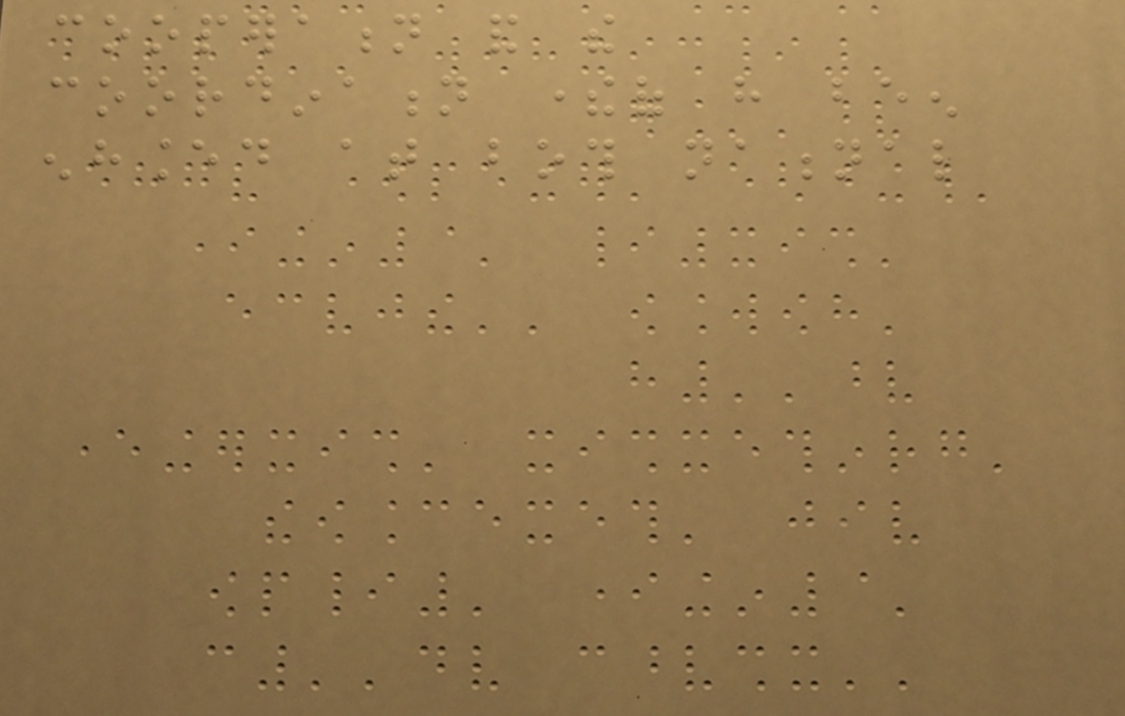cooperation and the
coordination thereof have been
enhanced at both national
